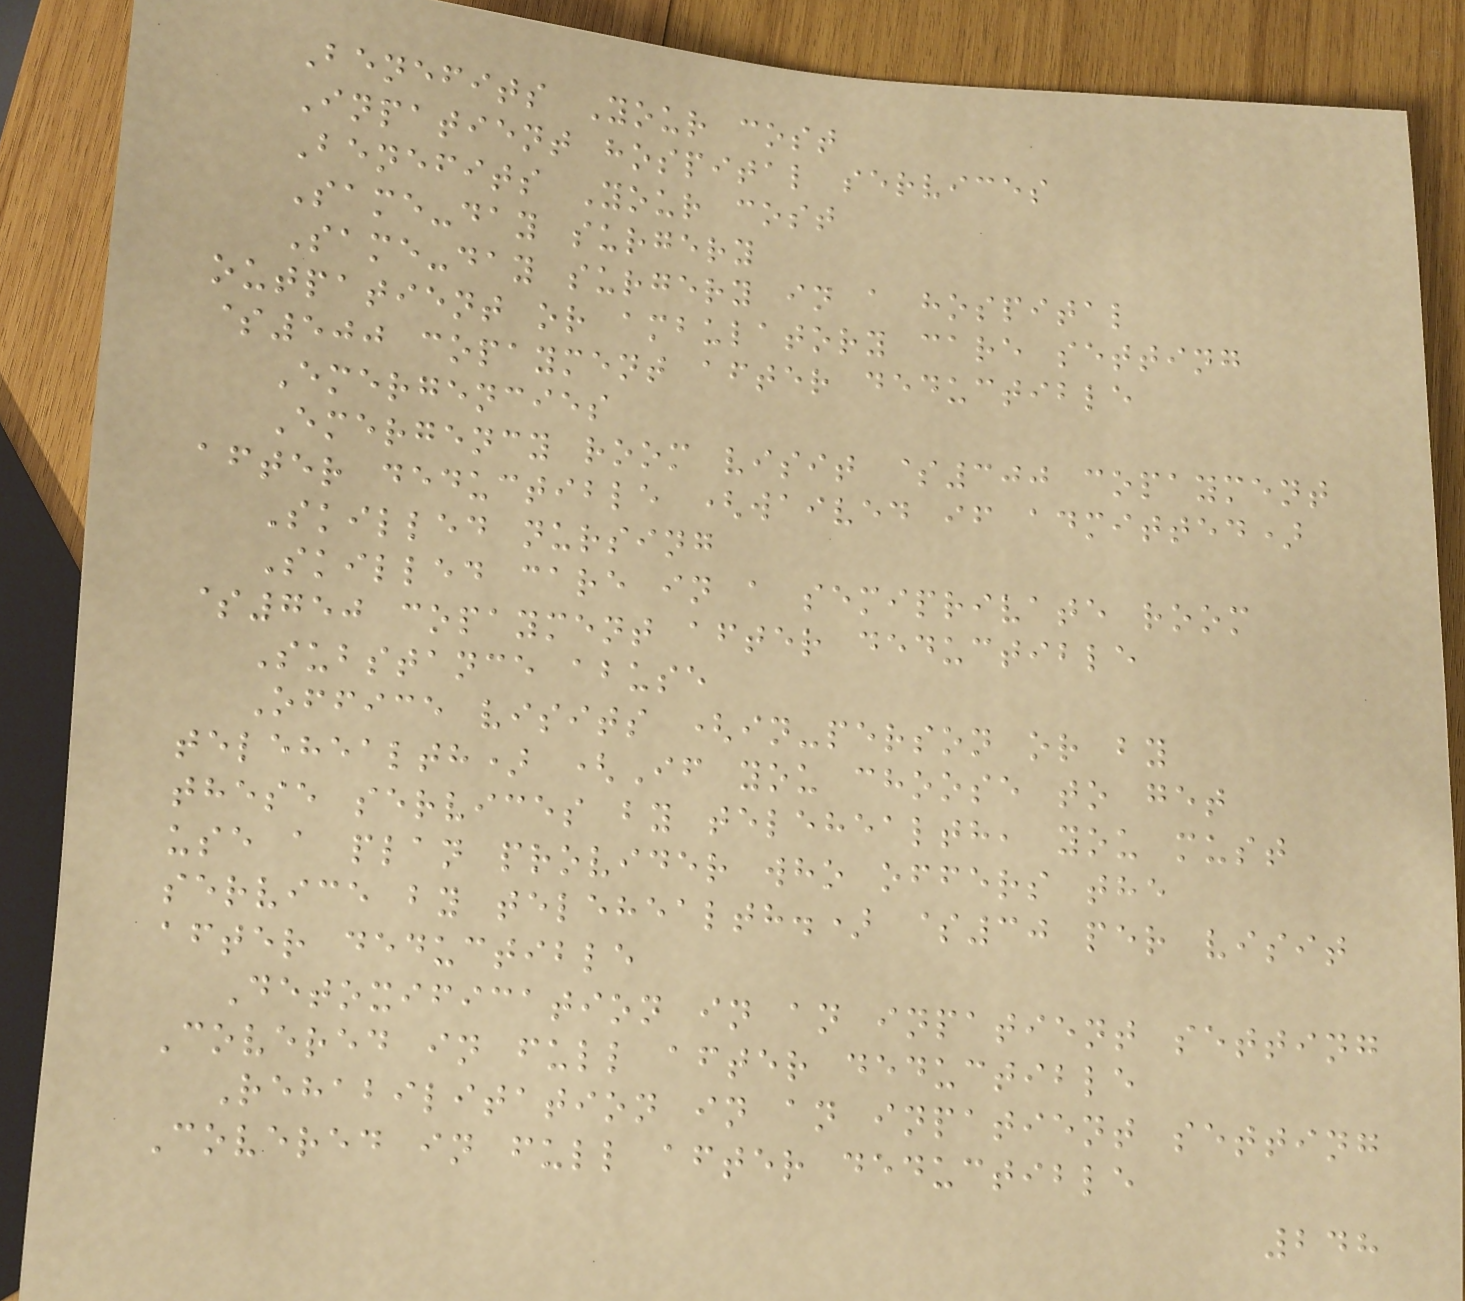Benefits Your cost
Inpatient hospital services
Benefits Your cost
Same-day surgery
Same-day surgery in a hospital
outpatient or ambulatory care setting
$500 copayment after deductible
Emergencies
Emergency room visit $300 copayment
after deductible (waived if admitted)
Skilled nursing
Skilled care in a semiprivate room
$750 copayment after deductible
Substance abuse
Office visits (in-person or by
telehealth) (If you choose to get
these services by telehealth, you must
use a plan provider who offers the
service by telehealth.) $30 per visit
after deductible
Detoxification in an inpatient setting
Covered in full after deductible
Rehabilitation in an inpatient setting
Covered in full after deductible
248
